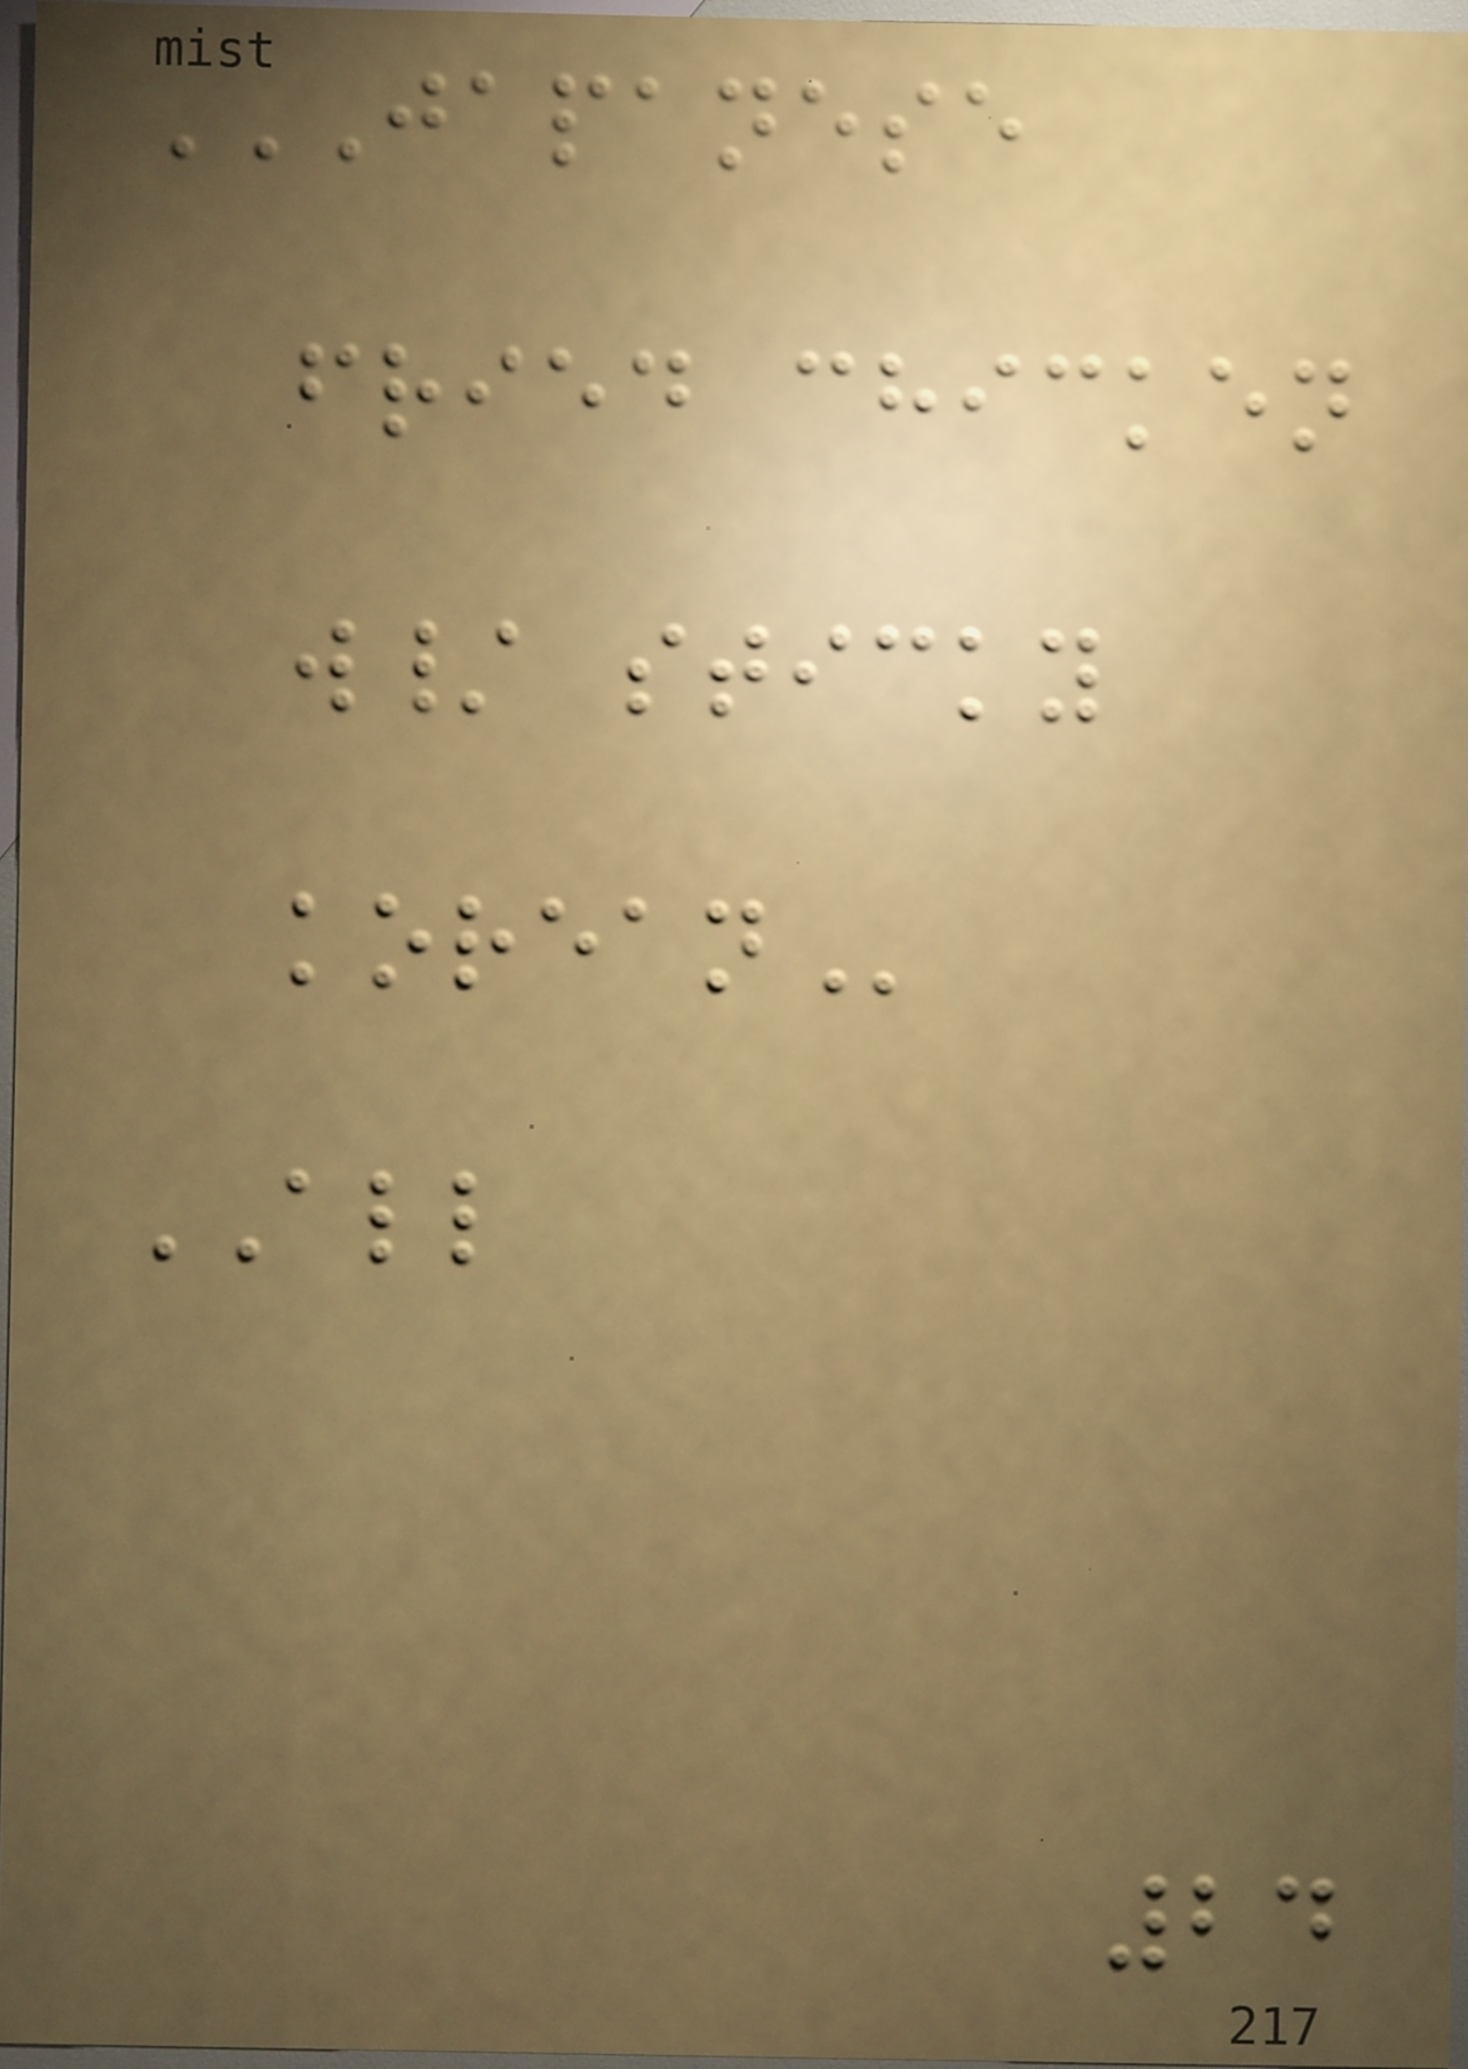JAPANESE
FRIED CHICKEN
W/ STICKY
KOREAN
ALL
24
